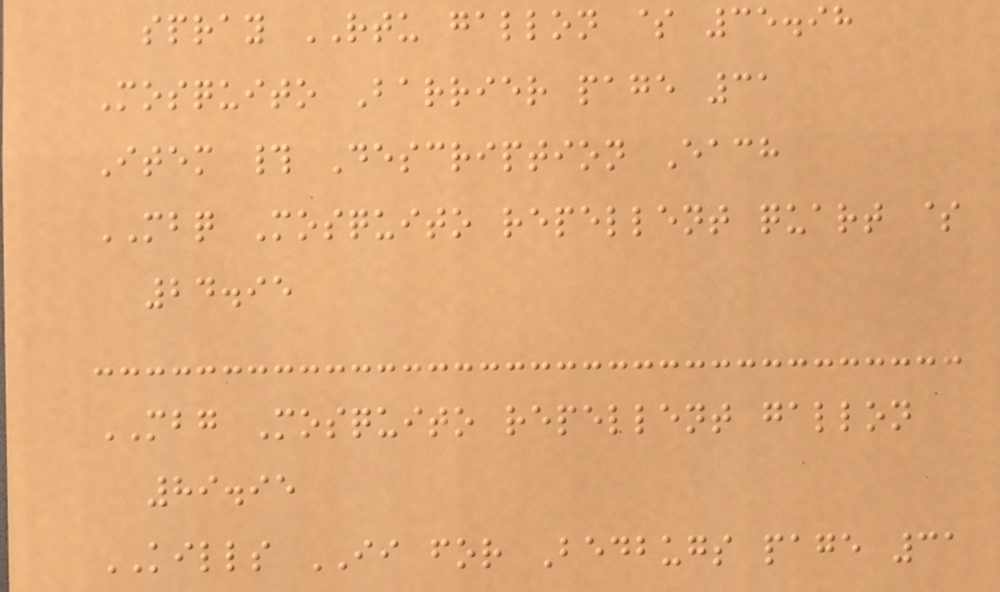spray RTU gallon $ 35.98
Mosquito Barrier page 31
Item # Description Each
MBQ Mosquito repellent quart $
24.95
MBG Mosquito repellent gallon
89.95
KILLS II for Bedbugs page 31
